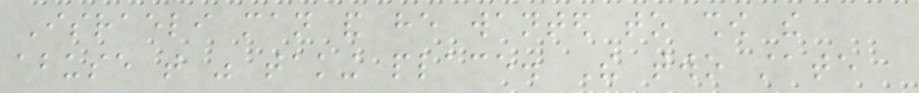Israeli man and he wanted to show the
abuse that was taking place. The two state
